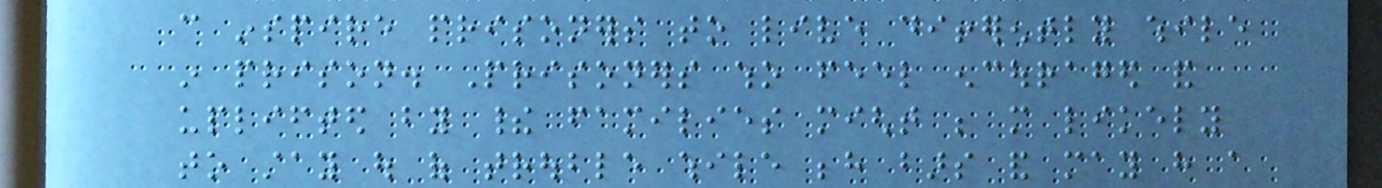can inspire prisoners to live differently while
in prison. Prisoners who feel encouraged and
uplifted by their families might be more likely
to stay out of trouble while behind bars and may have a
